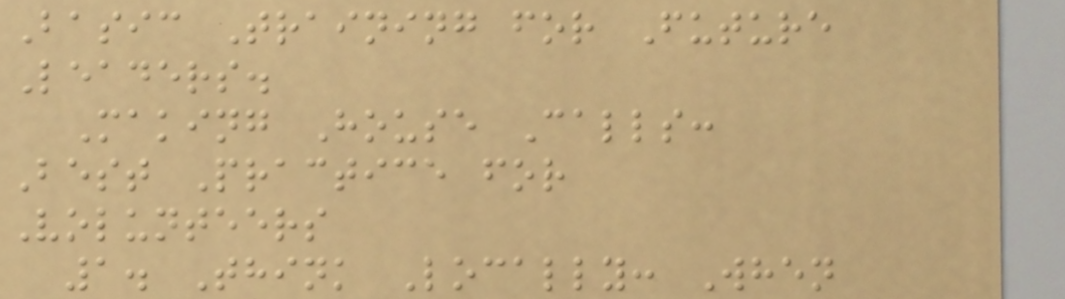Basic Training for Future
Leaders.
Making House Calls:
Best Practice for
Volunteers
1. Think Locally: When
